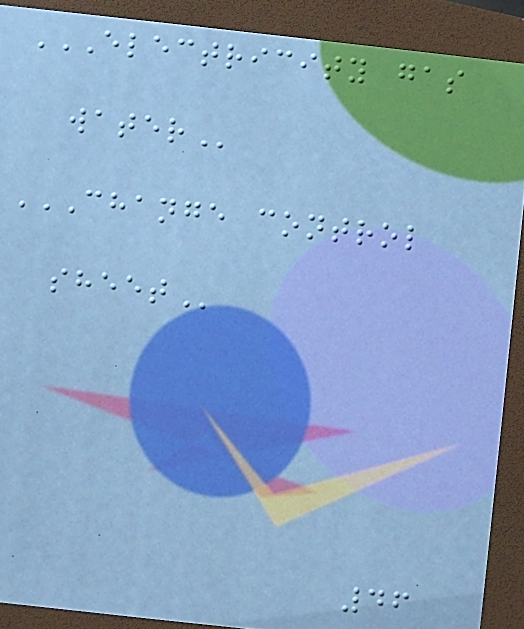ELECTRICITY GAS
WATER
CHANGE CONTROL
SHEET
46
